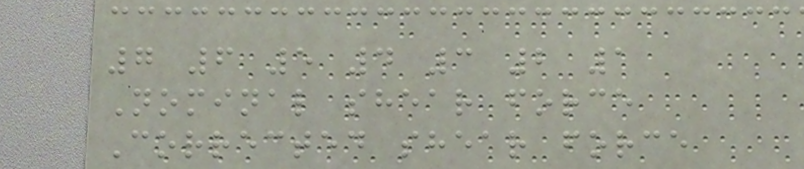7 6 5 4 3 2 1
Nominal shear force
Corrected shear force
